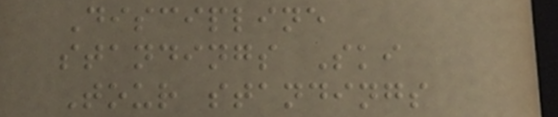Discipline
standings Ski
Tour standings
